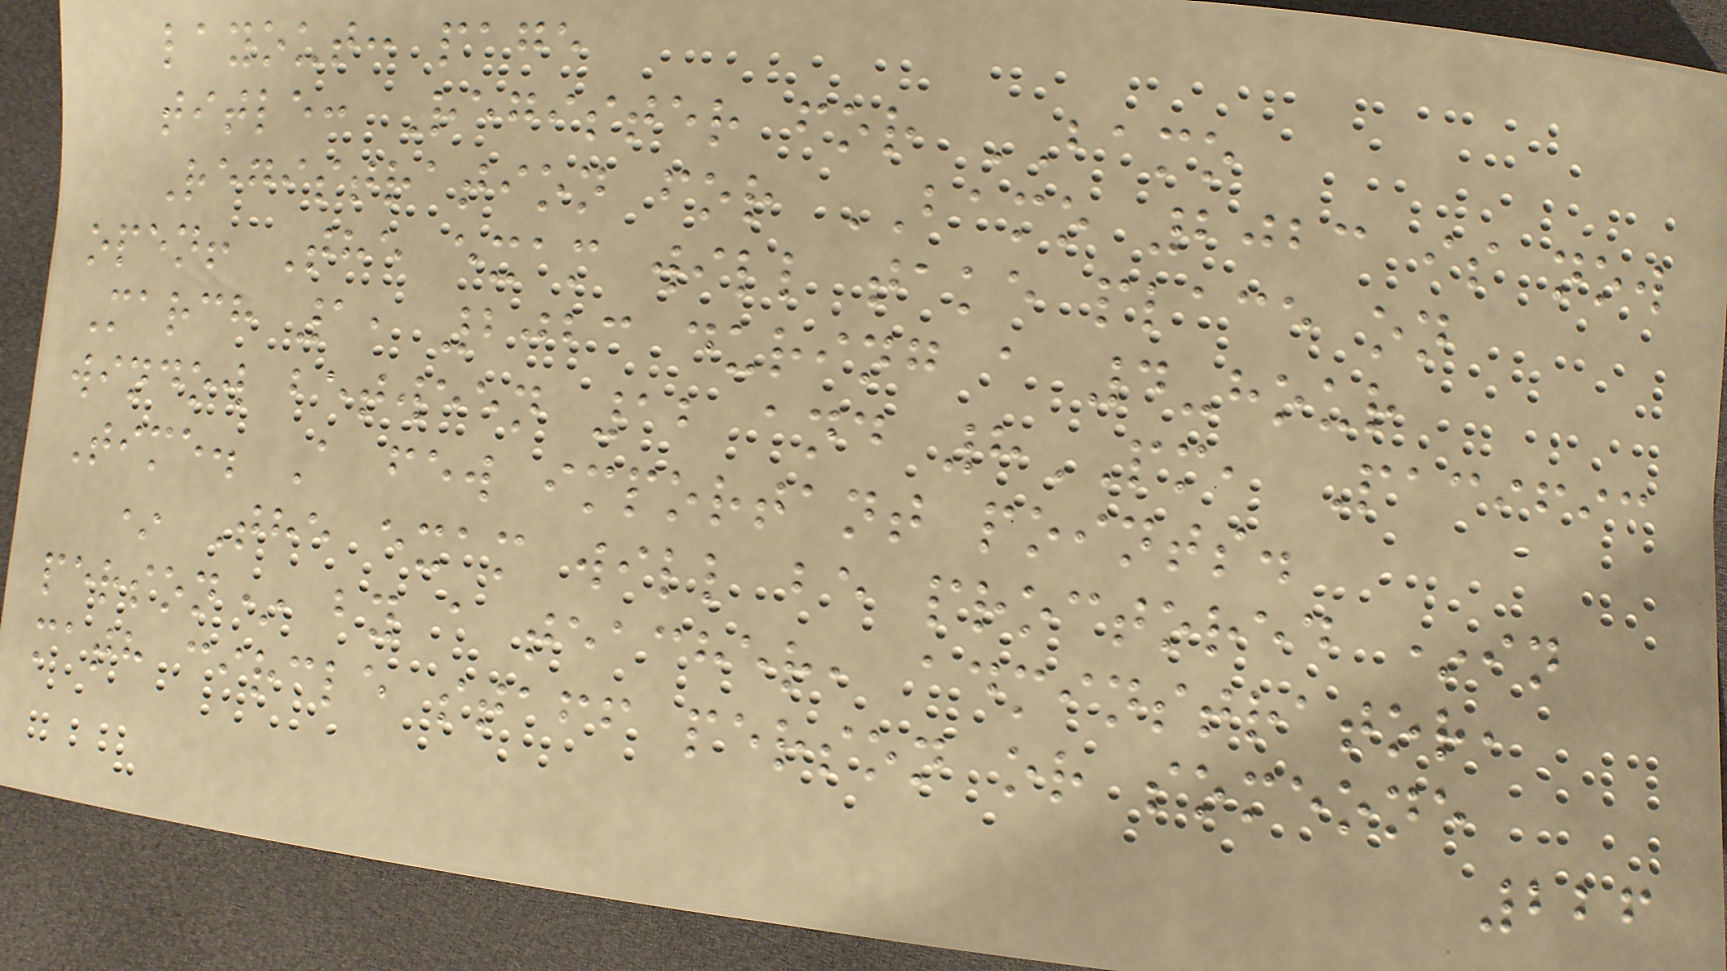layout: page
title: Register for BAMO
Registration for BAMO 2023 is now
open! The exam will take place on
March 1, 2023 during a 4-hour
window between 12 and 8PM, Pacific
Time. A few important points.
* The exam will be proctored *in
person* by a teacher, adminstrator,
math circle staff person or someone
226
